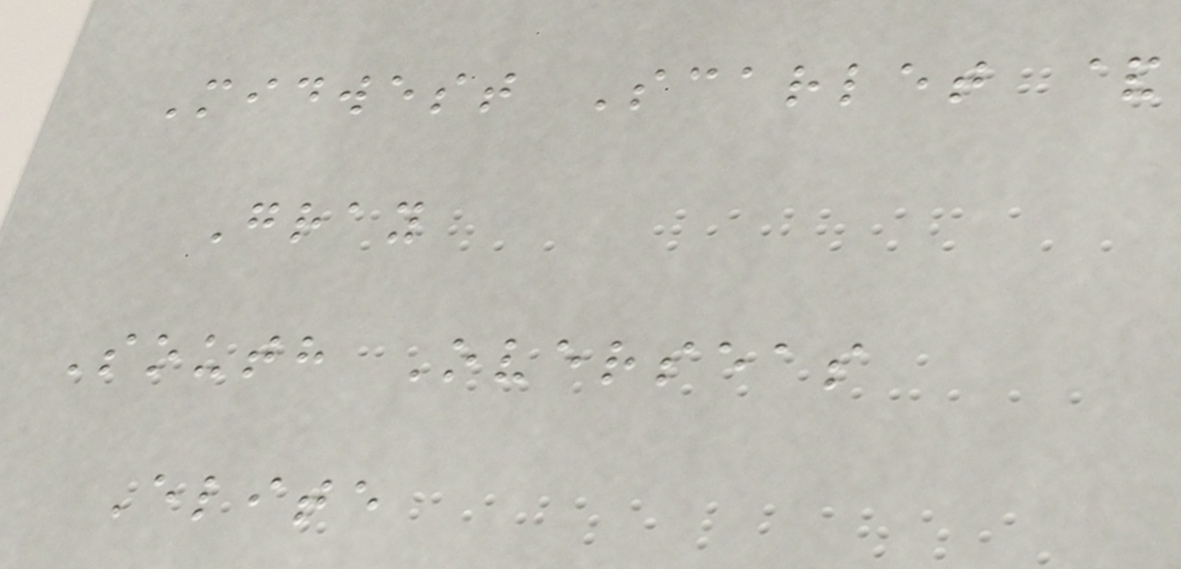Midwest Scarlet &
Gray
South Overseas
Elite
